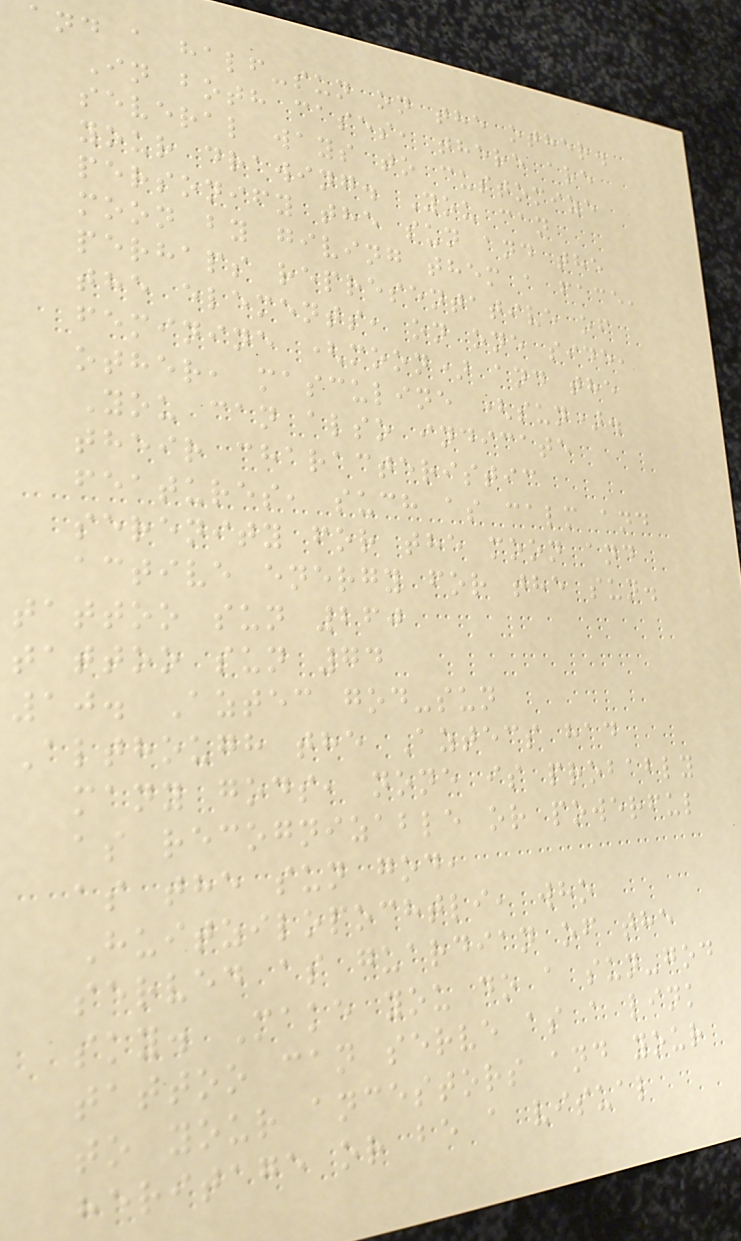and a half-sun on the other.
In both cases, there are
several ways to customize
your drawing. You can
personify the sun and the
moon by giving them a face,
perhaps representative of
the elements, on one side,
feminine (moon) and the
other, masculine (sun).
You can also indicate
their characteristic
features, such as calm and
serenity for the moon and
active energy for the sun.
tattoo sun 260
tattoo sun 74
10. Aztec god-sun
Although the Aztecs had
many gods, none is probably
as recognizable or powerful
as the sun god,
Huitzilopochtli, who
served as guardian of the
sky. Make you do a sun-god
tattoo can serve as a link
to your ancestors and your
heritage or be a visual
